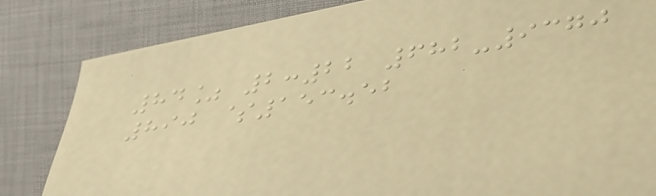84% 2:22 682-9370
890 $153.52
